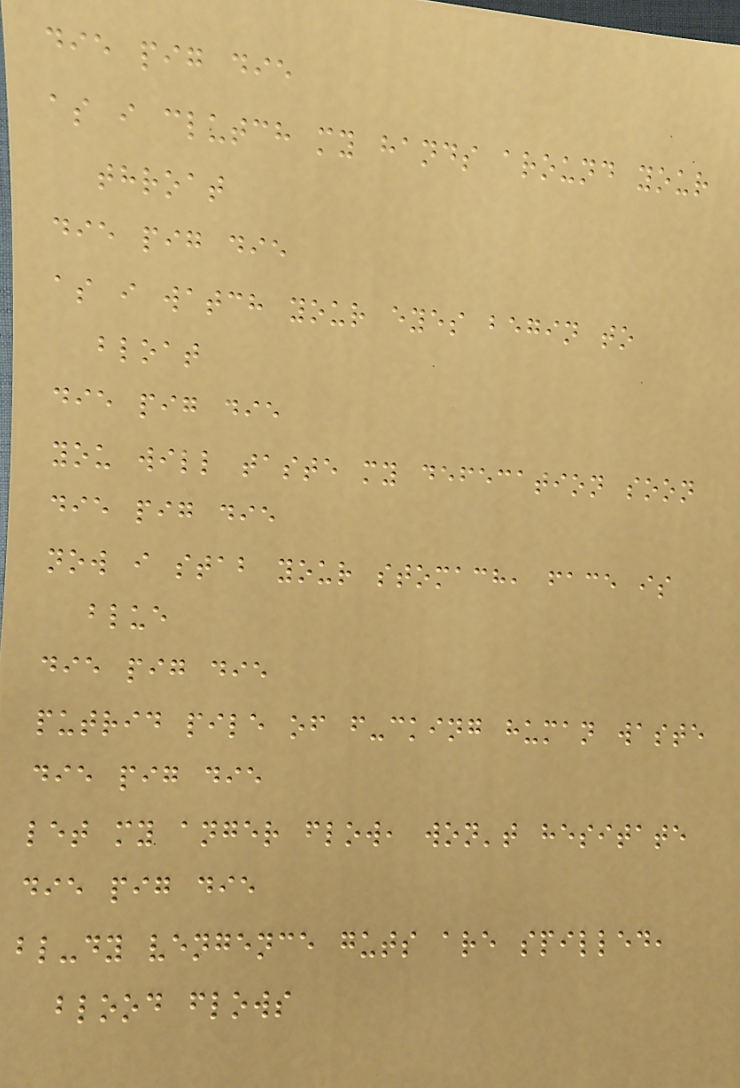die pig die
as i clutch my hands around your
throat
die pig die
as i watch your eyes begin to
bloat
die pig die
you will taste my defecation soon
die pig die
now i stab your stomach, face is
blue
die pig die
putrid pile of f-cking human waste
die pig die
let my anger flow, won't hesitate
die pig die
bl-dy vengence guts are spilled,
blood flows
